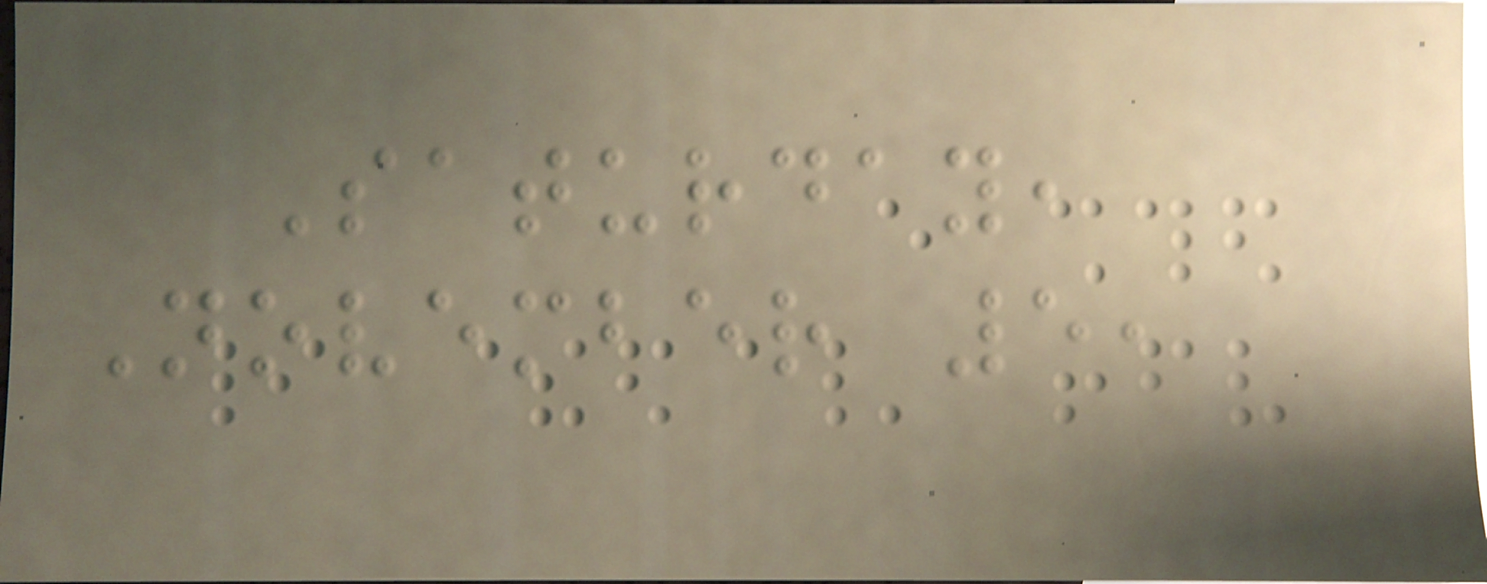Saturday,
November 5,
